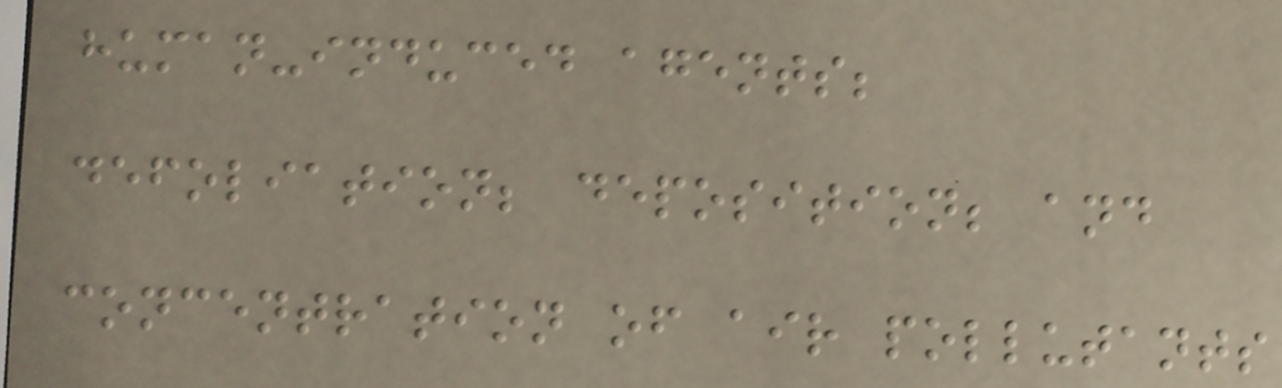human-induced agents;
defoliation; deposition; and
concentration of air pollutants
